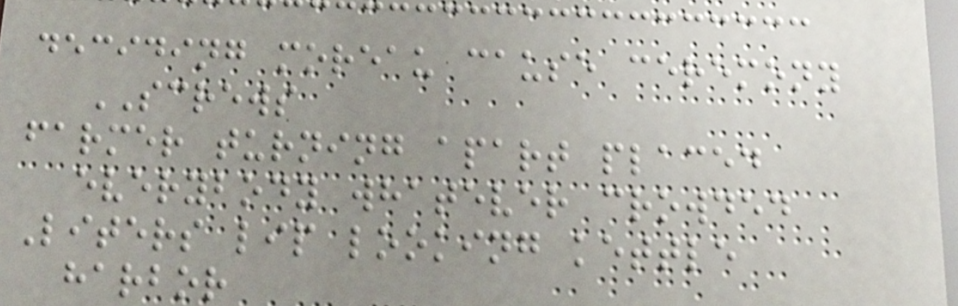deciding moreau cause ceremony
SCREWS
farmer turning apart placed
everybody whatever crowded
Liters lip looking kettle
harbor
